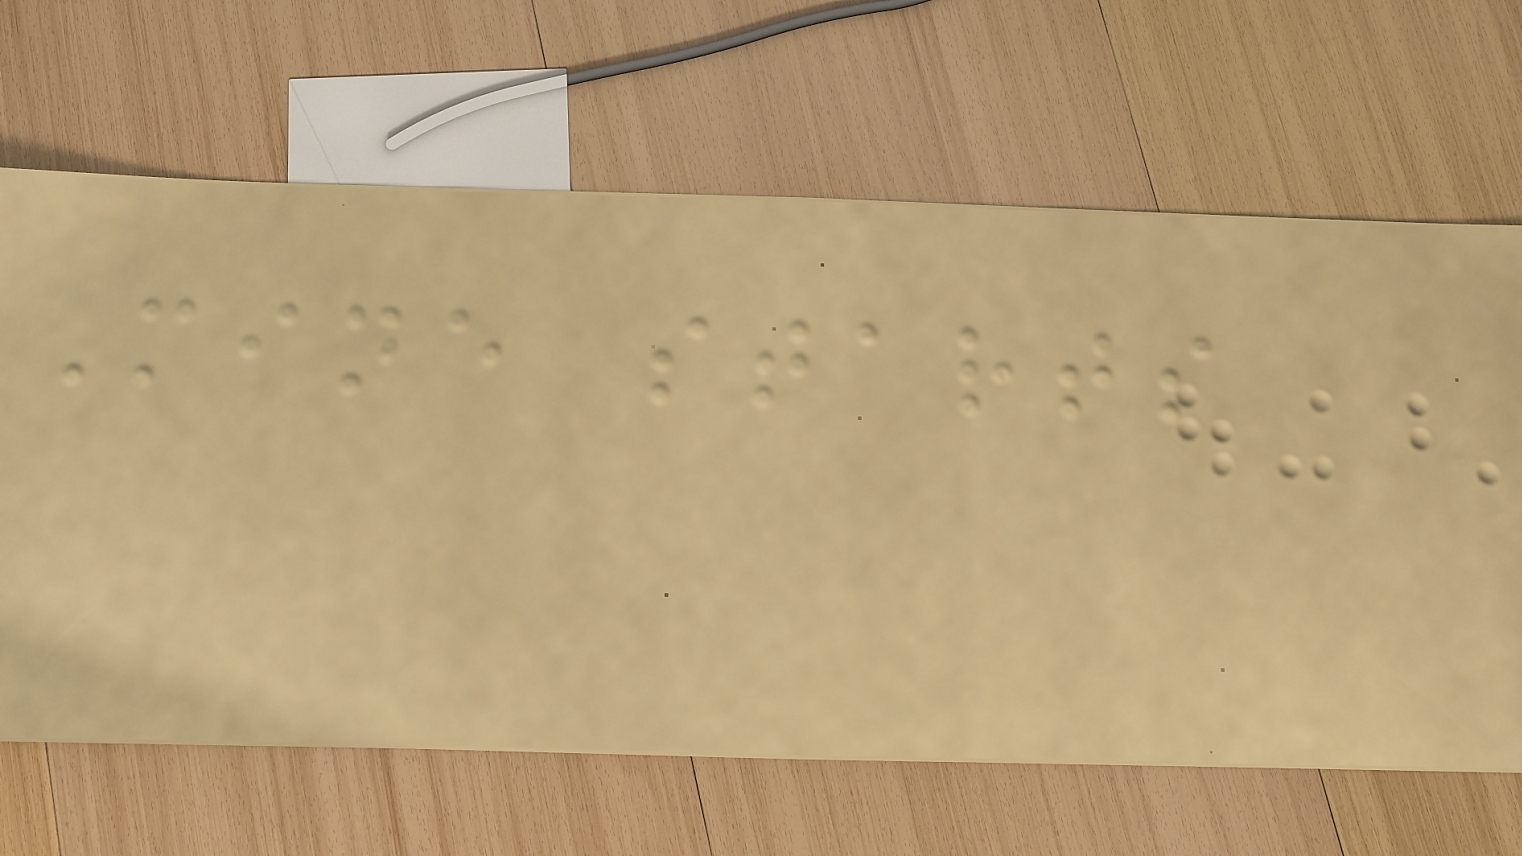Mine starts
